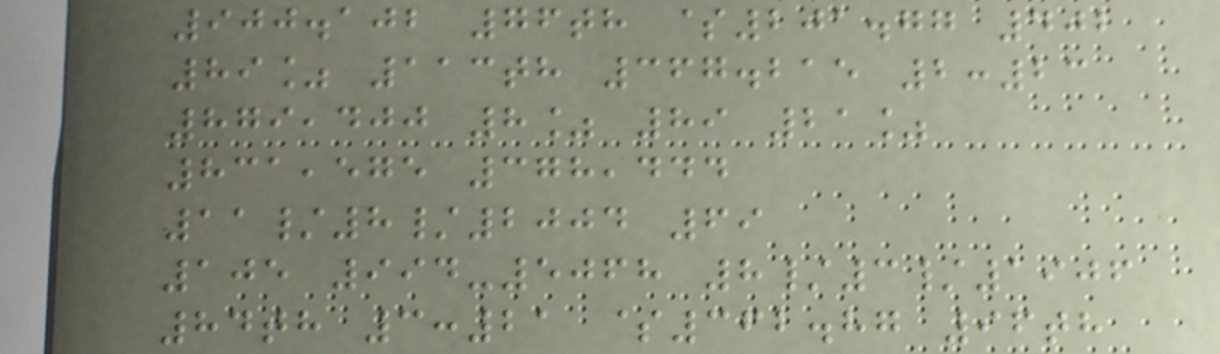900.102 76th $201.77 402
89% 113th 367.215 2:23
879,400 8% 89 21%
831,575 378,444
11/8/2004 69
105 994-5068 8/3/1906
84th 3:21 $362.87 96th
